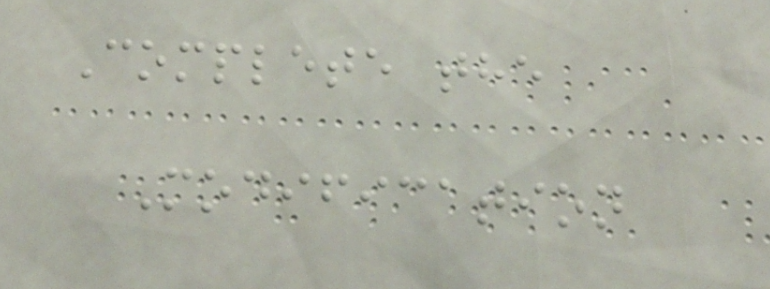Complete the
Modification
